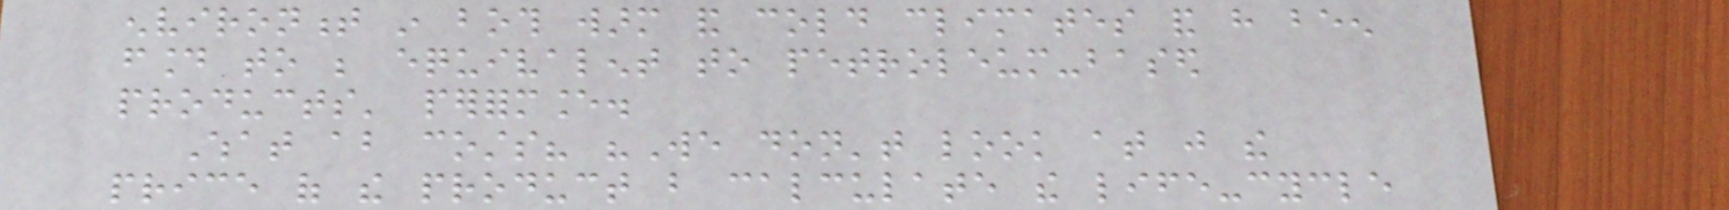environment in both warm and cold climates and have been
found to be equivalent to petroleum-based
products' performance.
What about costs? "We don't look at just the
price of the product but calculate the life-cycle
